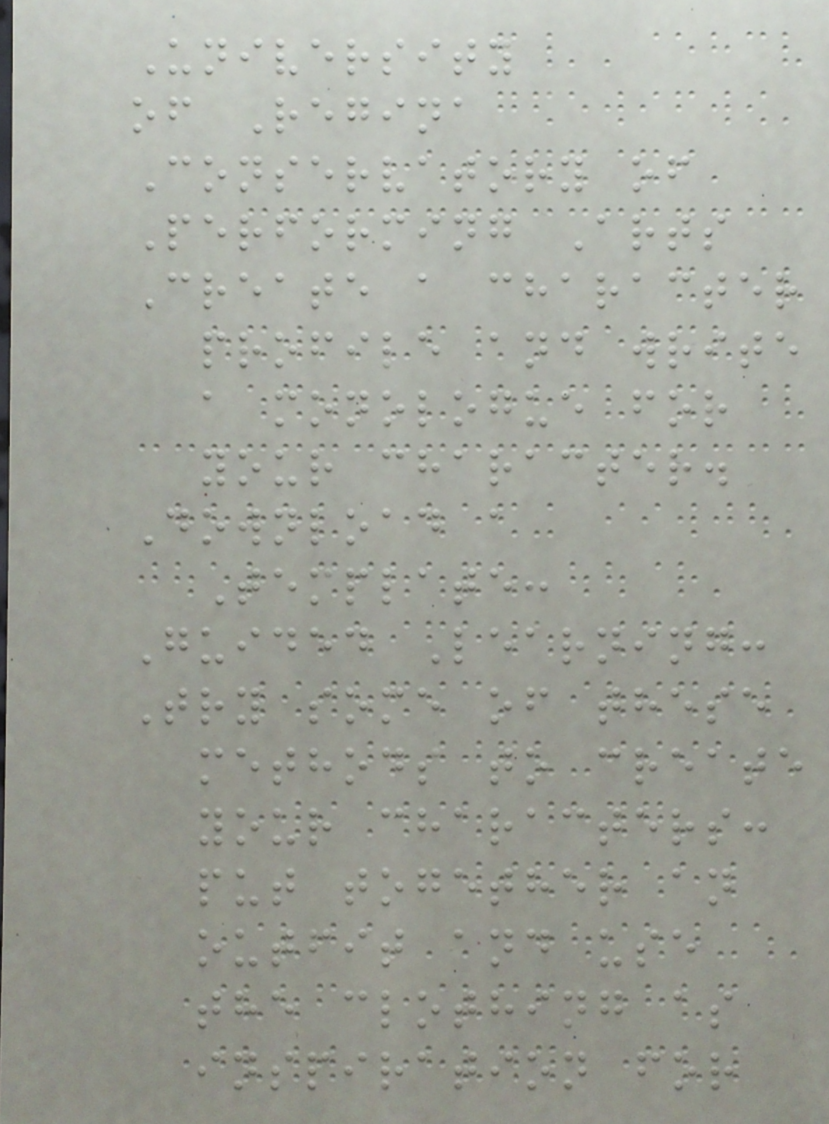University
of Regina
Conservatory of
Performing Arts
Create a character
profile and write
a monologue for
your character.
Download a
Template:
Guided Learning:
Try some of these
methods to create
your characters:
put together an
outfit and use
the clothing as
inspiration for
